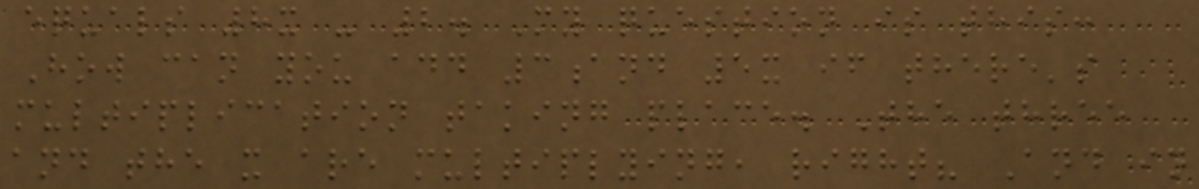equals 8x - 2. My question is this:
How can you add 3and 5x if there's
multiplication taking place. The three
and the x are multiplying, right? And in
